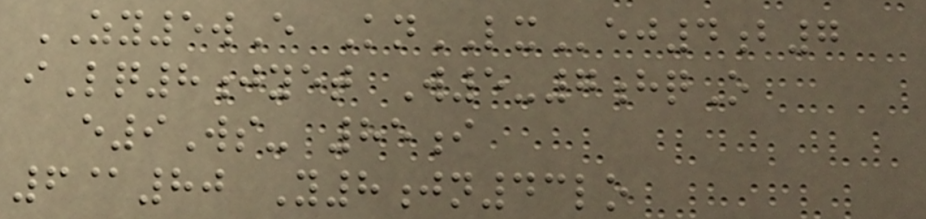ZY5wE KnLXej4b7
iLq8jyet W5-7hqO
e9Ws- 85i
6@80 Y8jn43lo
